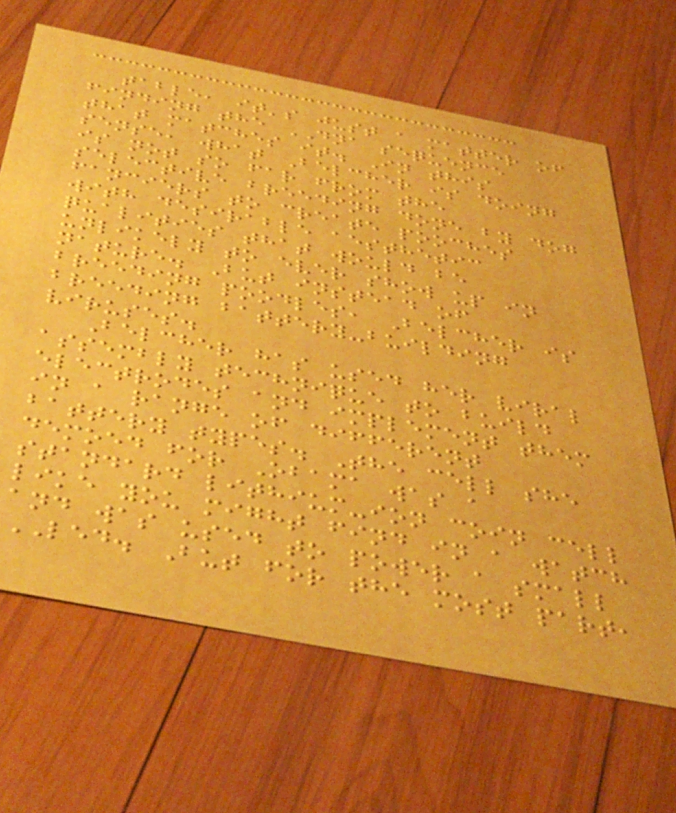table, it's just a matter of
finding the DNA sequence
that matches it. In this
sense, what Belcher is doing
is not so far from the
selective breeding done by dog
fanciers to create pooches
with desirable aesthetic
qualities that would be
unlikely to ever show up in
nature. But instead of
breeding poodles, Belcher is
breeding battery-building
viruses.
Belcher has used her viral
assembly technique to build
electrodes and implement them
in a range of different
battery types. The cell she
demoed for Obama was a
standard lithium-ion coin cell
like you might find in a watch
and was used to power a small
LED. But for the most part,
